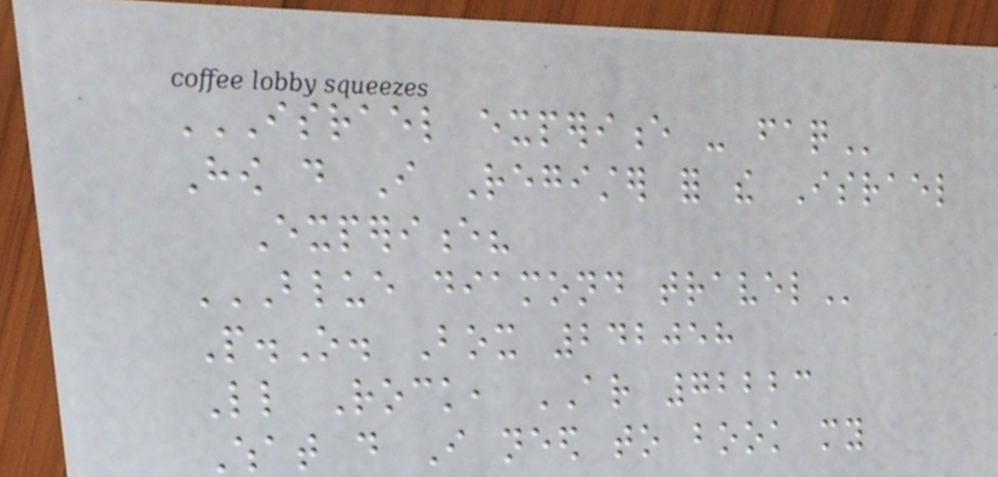ISRAEL EXPERIENCE - FAQ
How do I Register for the Israel
Experience?
BLUE DIAMOND TRAVEL
P.O. Box 242058
Little Rock, AR 72223
What do I need to book my
